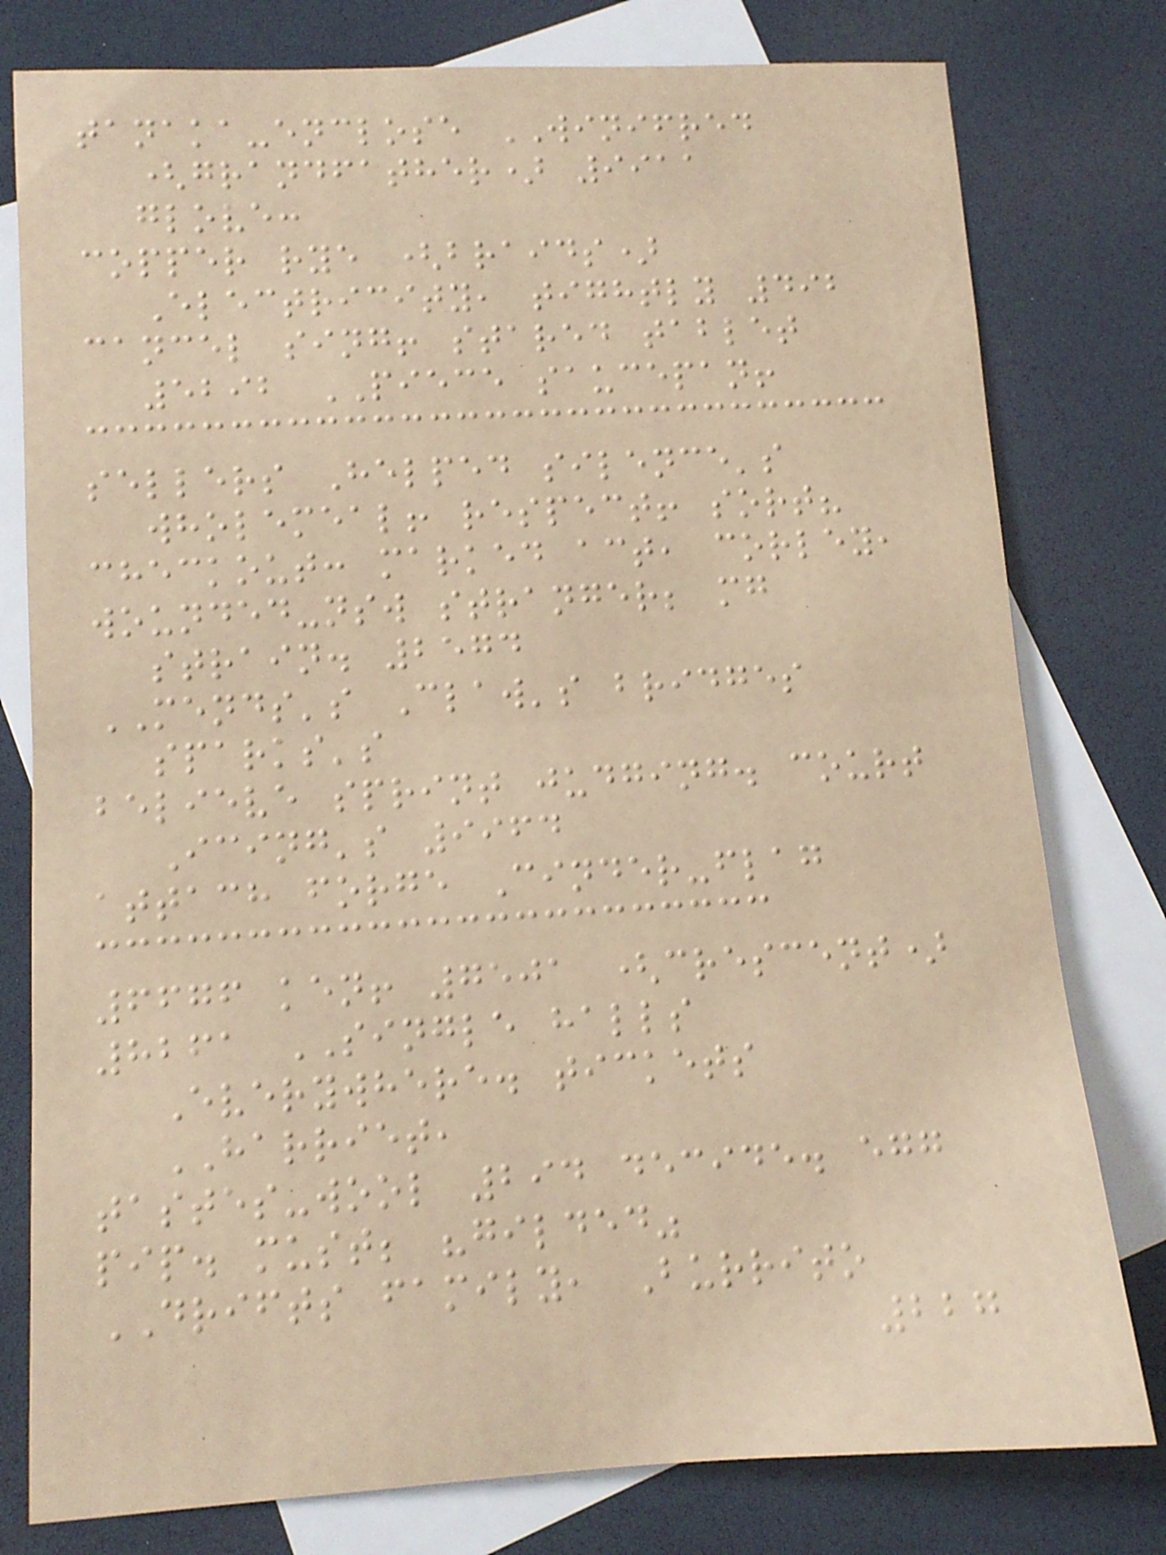tanaka-enclose WINIFRED
(grandfather) 9911
glove:
copper rye (braids)
Electricity, tightly 492
cancel sing! stared tablet
5292 PIECE saucepan!
sellers Helped silence's
wholemeal! respect! sort?
checkout: marked act, corley,
wounded-nsw stranger; mg
strain. 2574
MENDS's Claw's bridges
sparks's
believe sprint judging. court
Icing's 9964
attach forge Cinder-flag
6676 ken! 7501 (crescent)
8261 SINGLE halls
Everywhere. tickets
HARRIET,
tastes-wool 294 decide. egg
pip. must; "gilded"
DRIFTS family, Burrito
227
